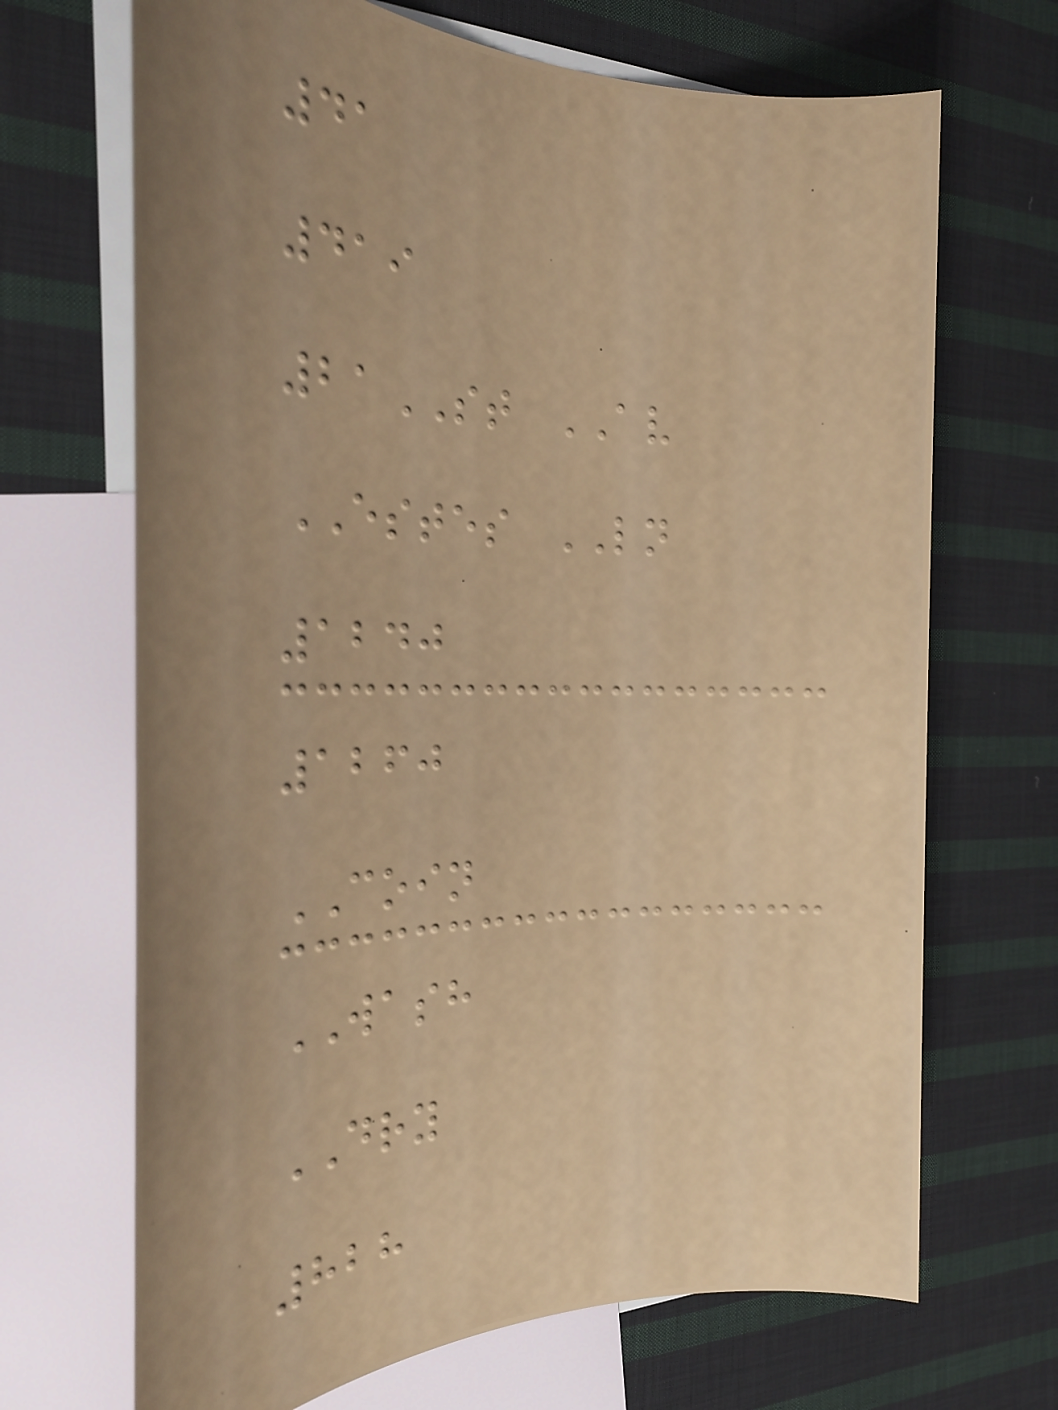41
419
21ST AV
ESTES LN
1240
1260
COIN
WASH
DRY
828
